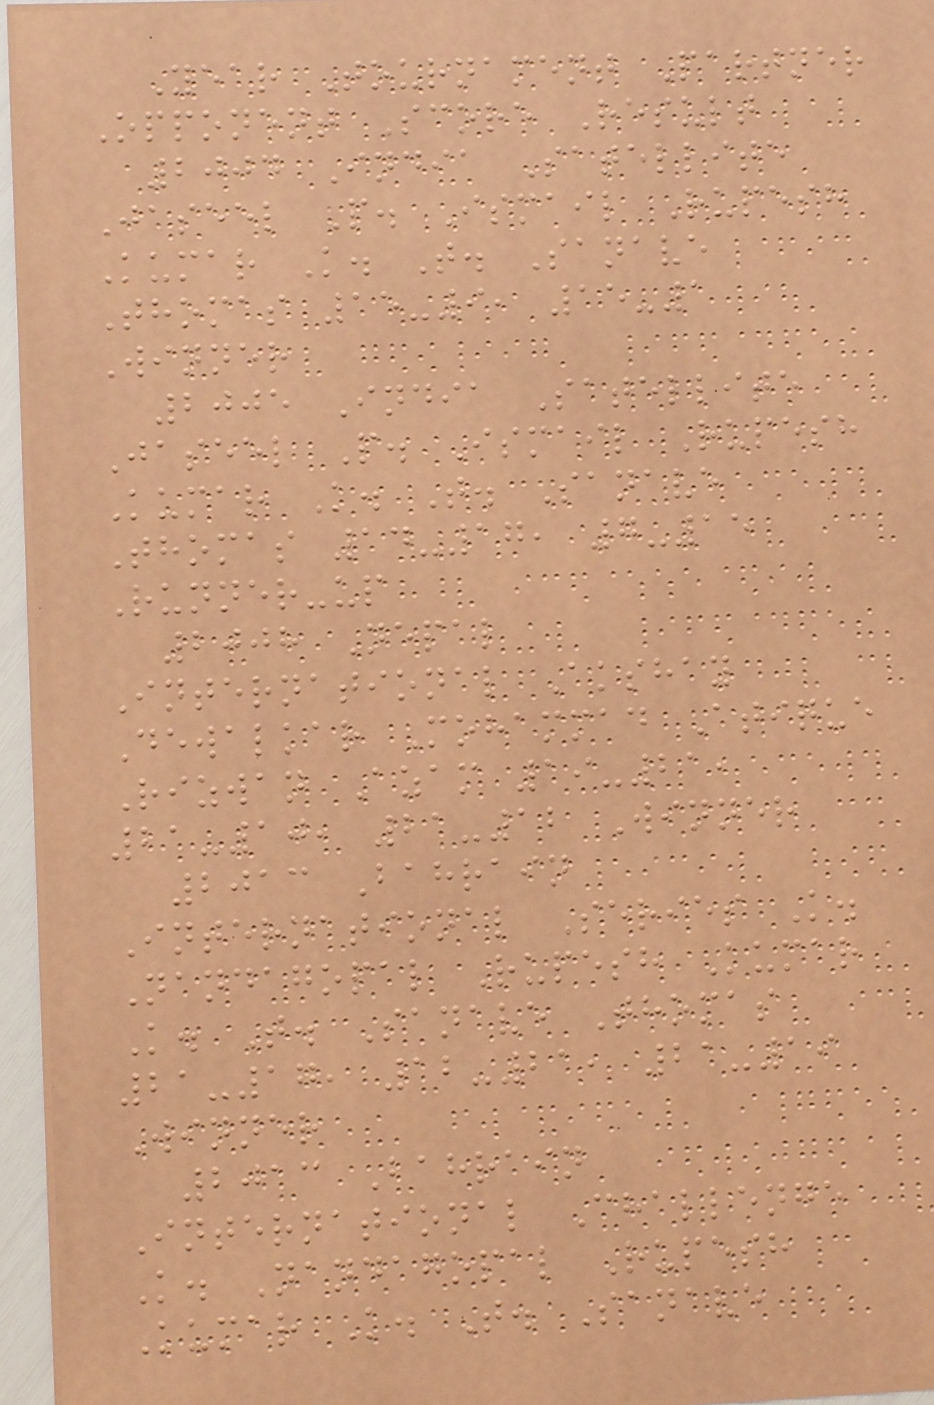Year Tournament Partner
Opponent Score Result
2004 India Satellite
Jaseel P. Ismail Rupesh
Kumar K. T. Sanave
Thomas 15-9, 15-1
Winner
2005 India Satellite
Jaseel P. Ismail Rupesh
Kumar K. T. Sanave
Thomas 14-17, 7-15
Runner-up
2008 Nepal
International Akshay
Dewalkar Mohammad Atique
Rizwan Azam 19-21,
21-10, 21-12 Winner
2013 Bahrain
International Series K.
Nandagopal Rupesh Kumar
K. T. Sanave Thomas
21-17, 12-21, 21-19
Winner
2013 Bahrain
International Challenge
K. Nandagopal Rupesh
Kumar K. T. Sanave
